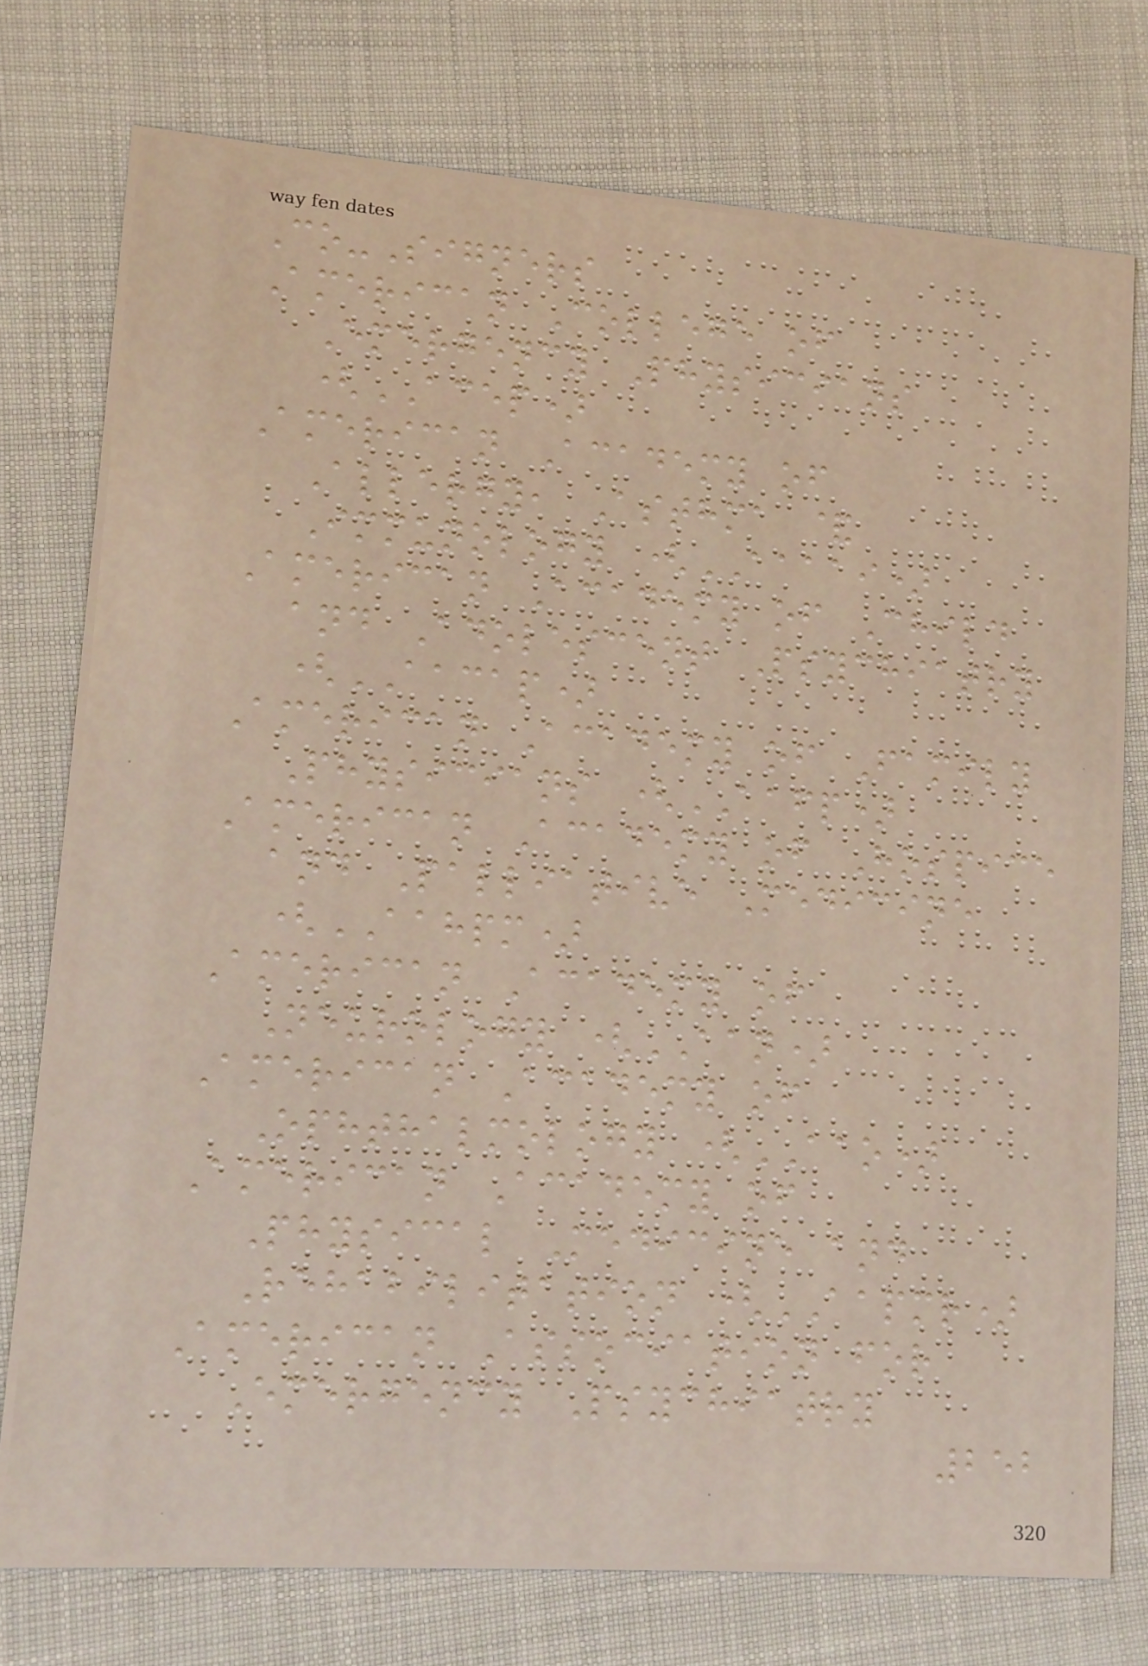Co-Signers
American College of
Emergency Physicians
(ACEP)
American Academy of
Allergy, Asthma &
Immunology (AAAAI)
American Academy of Child
and Adolescent Psychiatry
(AACAP)
American Academy of Family
Physicians (AAFP)
American Academy of Hospice
and Palliative Medicine
(AAHPM)
American Academy of
Neurology (AAN)
American Academy of
Ophthalmology (AAO)
American Academy of
Physical Medicine and
Rehabilitation (AAPMR)
American Association for
Emergency Psychiatry
252
